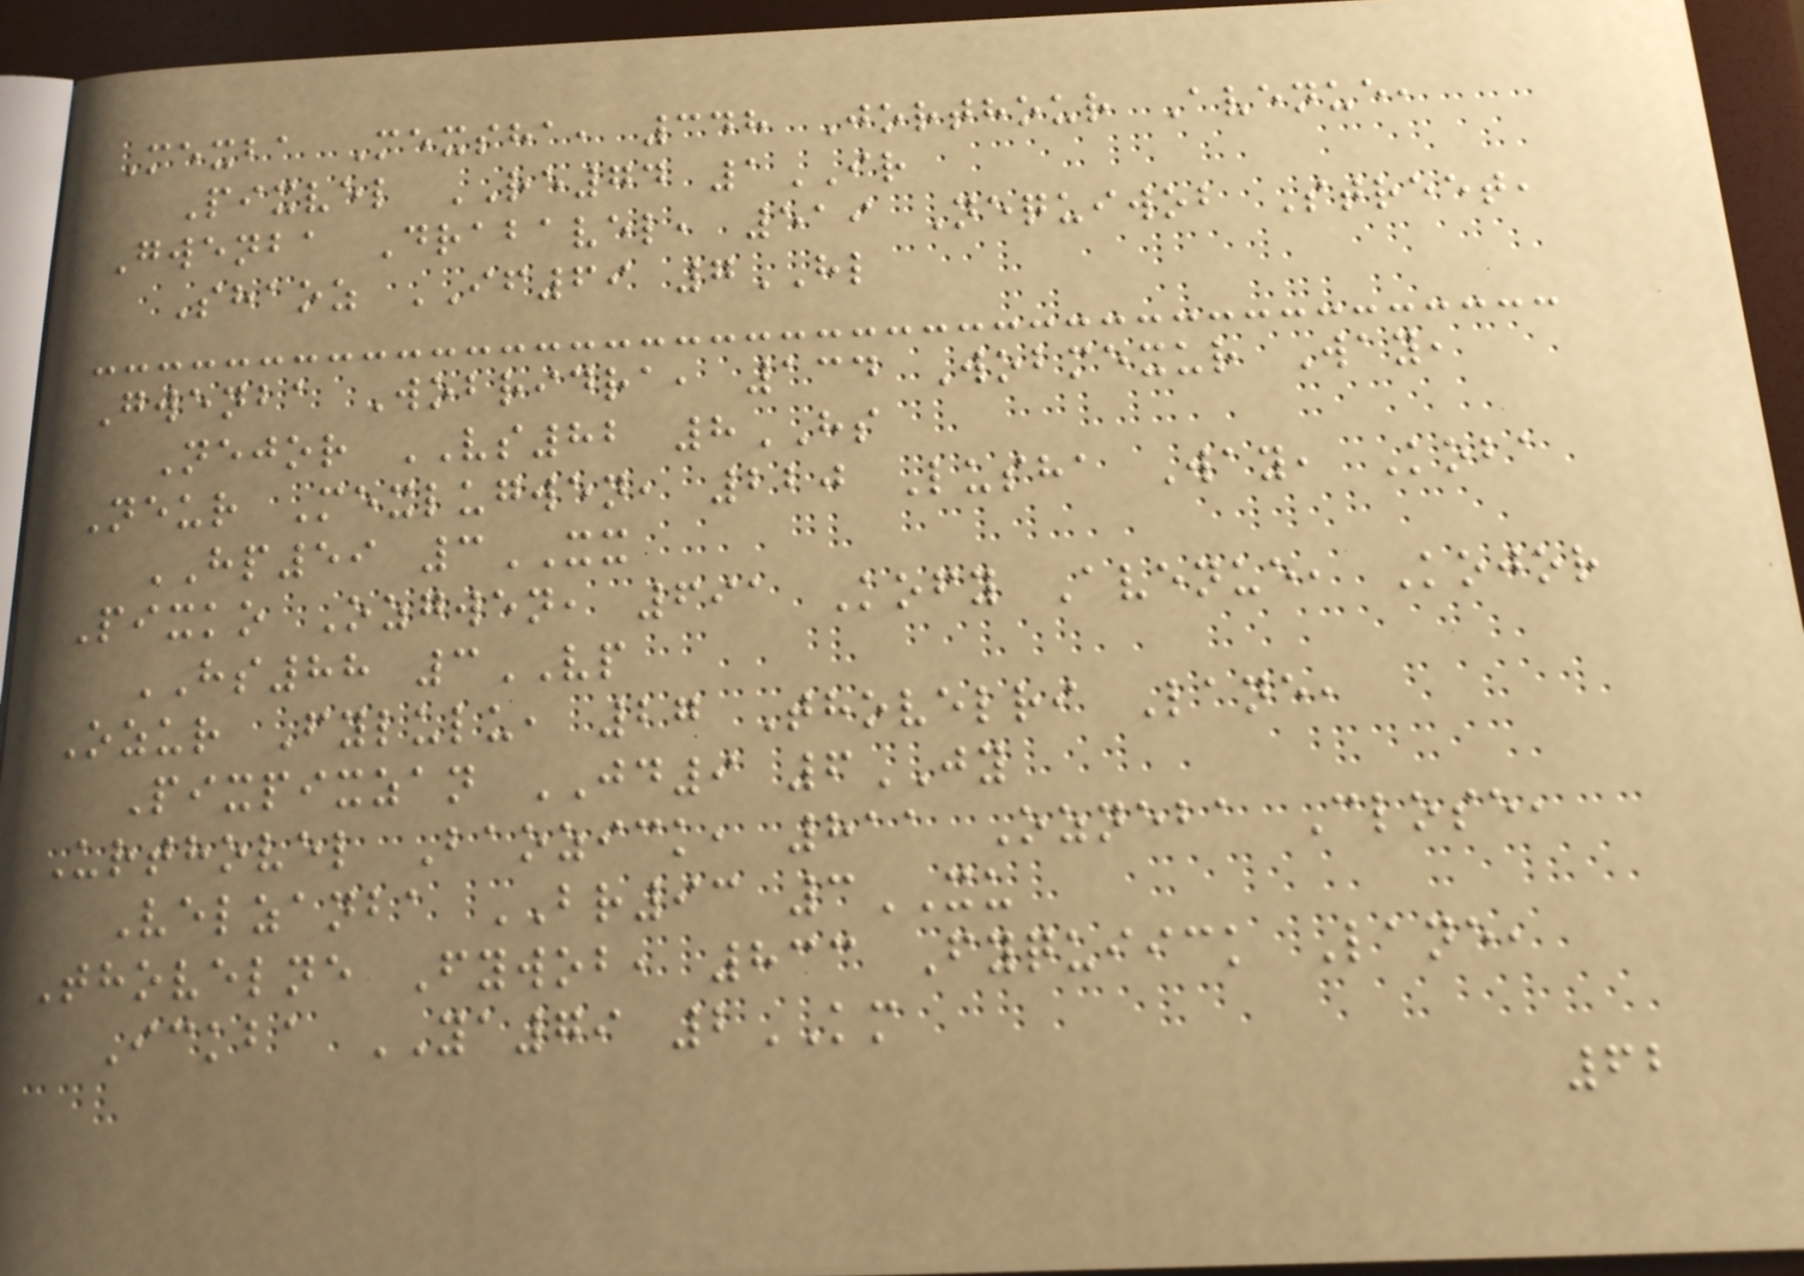Mexba Mexsha, 348 Jorthour Avenue,
Pixvel RE74 1IR
Gwenba Drabavel, 519 Nequiwob Street,
Shaoz IF69 7HL
Gwenba Wobridra, 134 Wobmexur Way,
Nejor VS82 8HS
Neur Mexlugwen, 220 Lusha Way, Koba
HP59 3XX
Pixko Ozgwen, 691 Kofy Avenue, Kojor
HS88 3VP
Ozur Fylulu, 27 Thovelri Lane,
Pixpixzan JD9 6JY
Urthovel Baozick, 811 Ozneba Close,
Velzanba BR93 3XU
Thovelne Fywob, 833 Fyquiick Lane,
Ickba YA79 2KM
62
